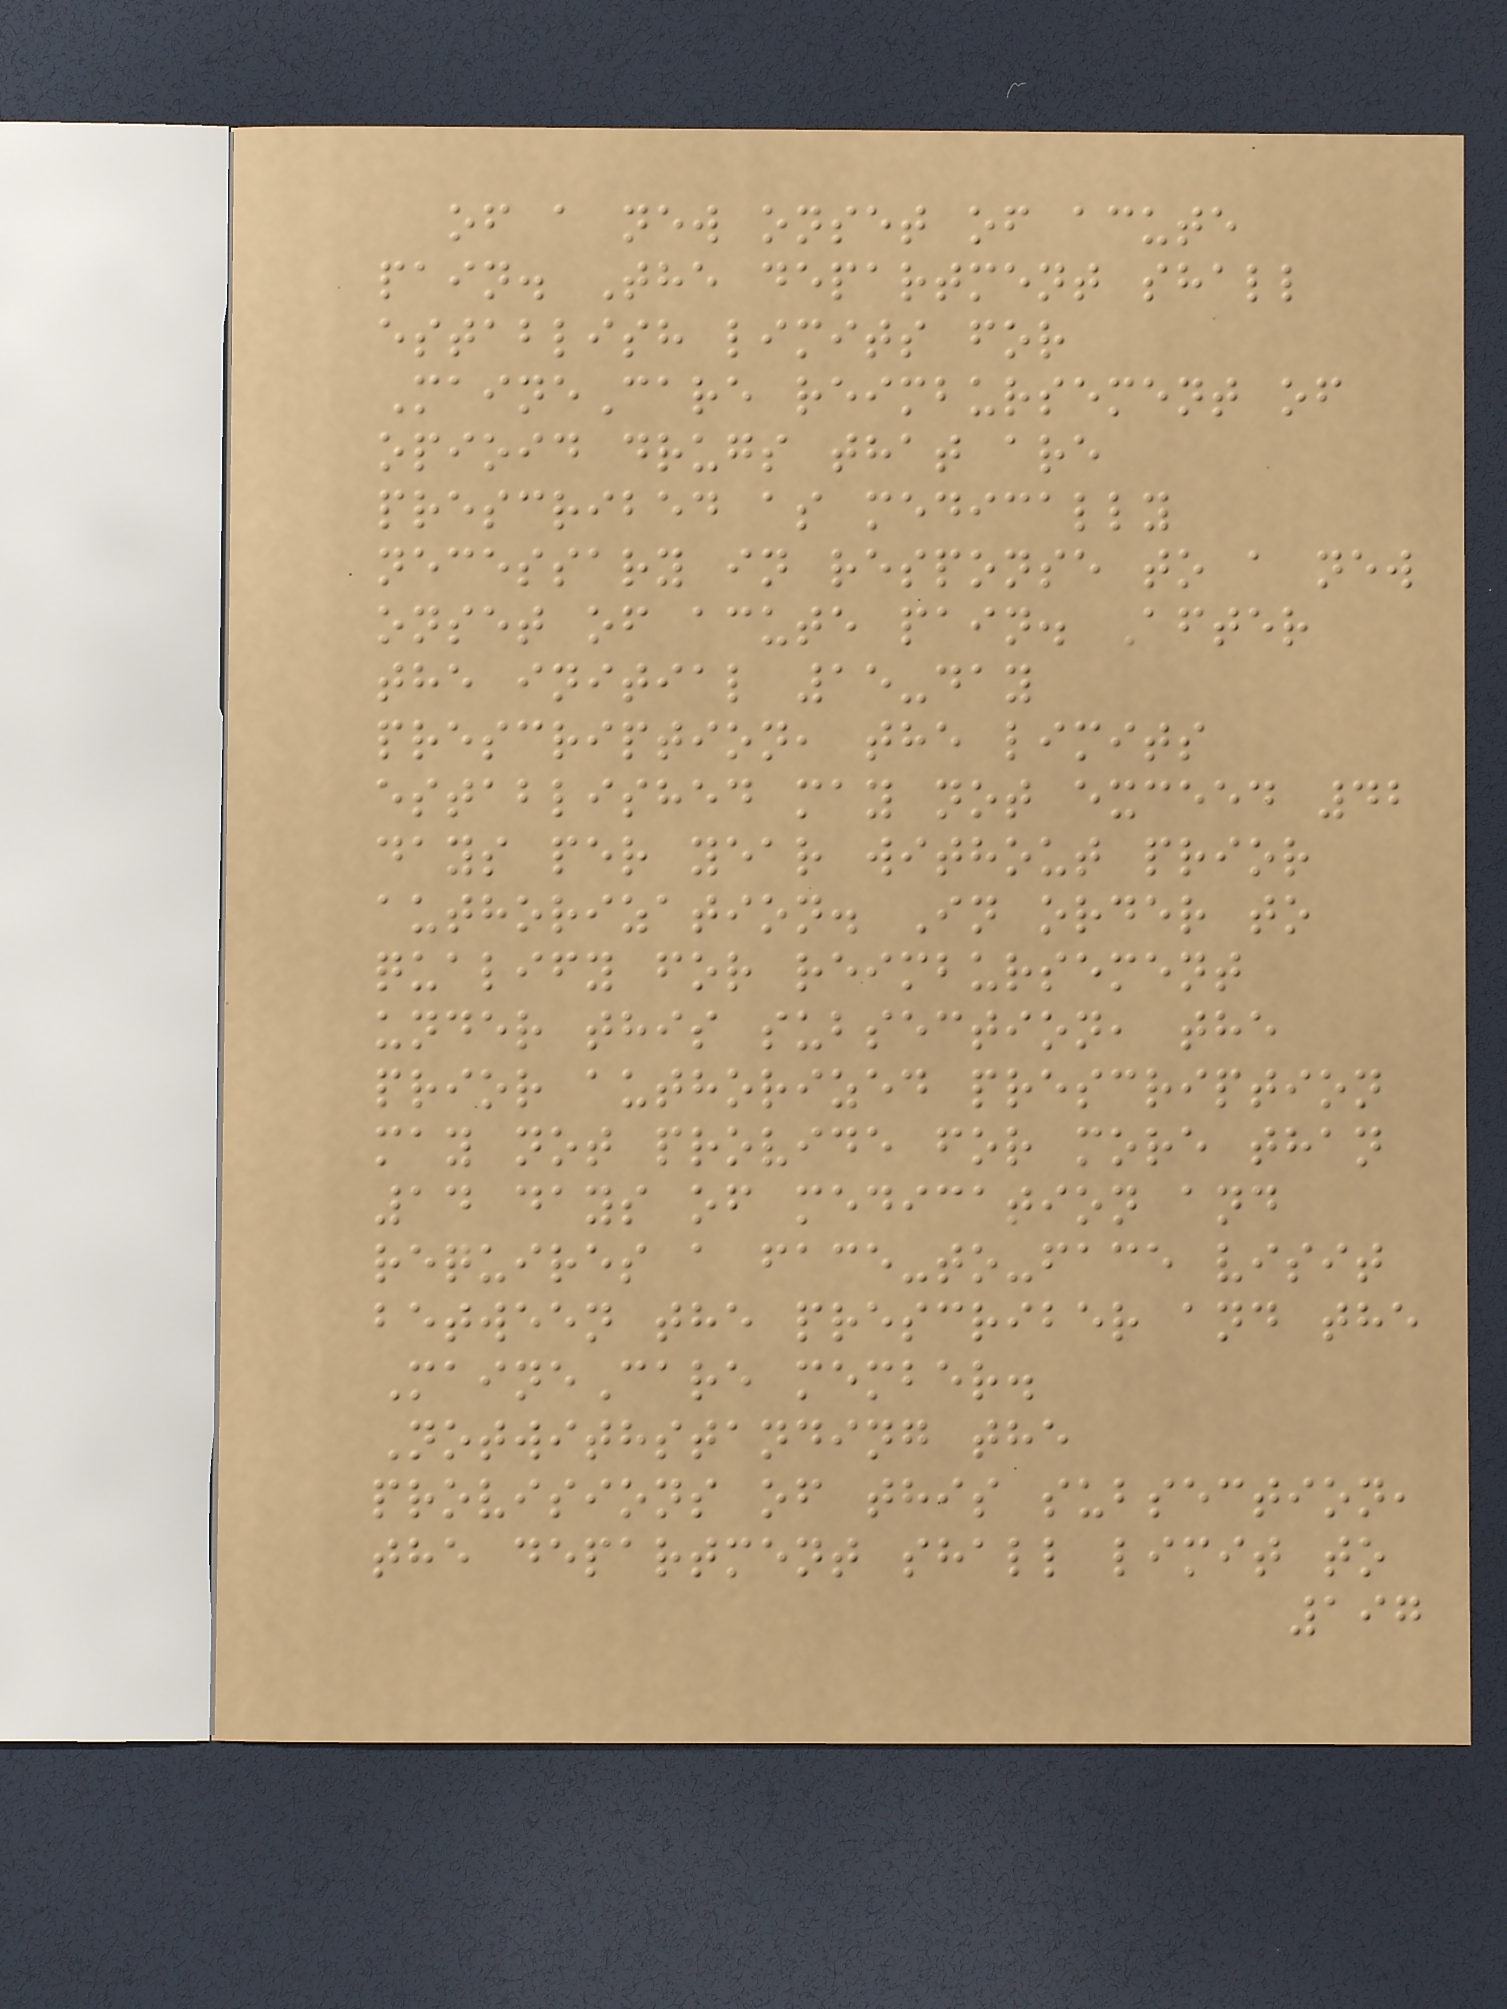of a new onset of acute
pain. The department shall
establish limits for
MaineCare reimbursement of
opioid drugs that are
prescribed as medically
necessary in response to a new
onset of acute pain. After
the initial 15-day
prescription, the limits
established may not exceed 42
days per year without prior
authorization. In order to
qualify for reimbursement
under this subsection, the
prior authorized prescription
may not provide for more than
14 days of medication and
requires a face-to-face visit
between the prescriber and the
MaineCare member.
Notwithstanding the
provisions of this subsection,
the department shall limit to
197
